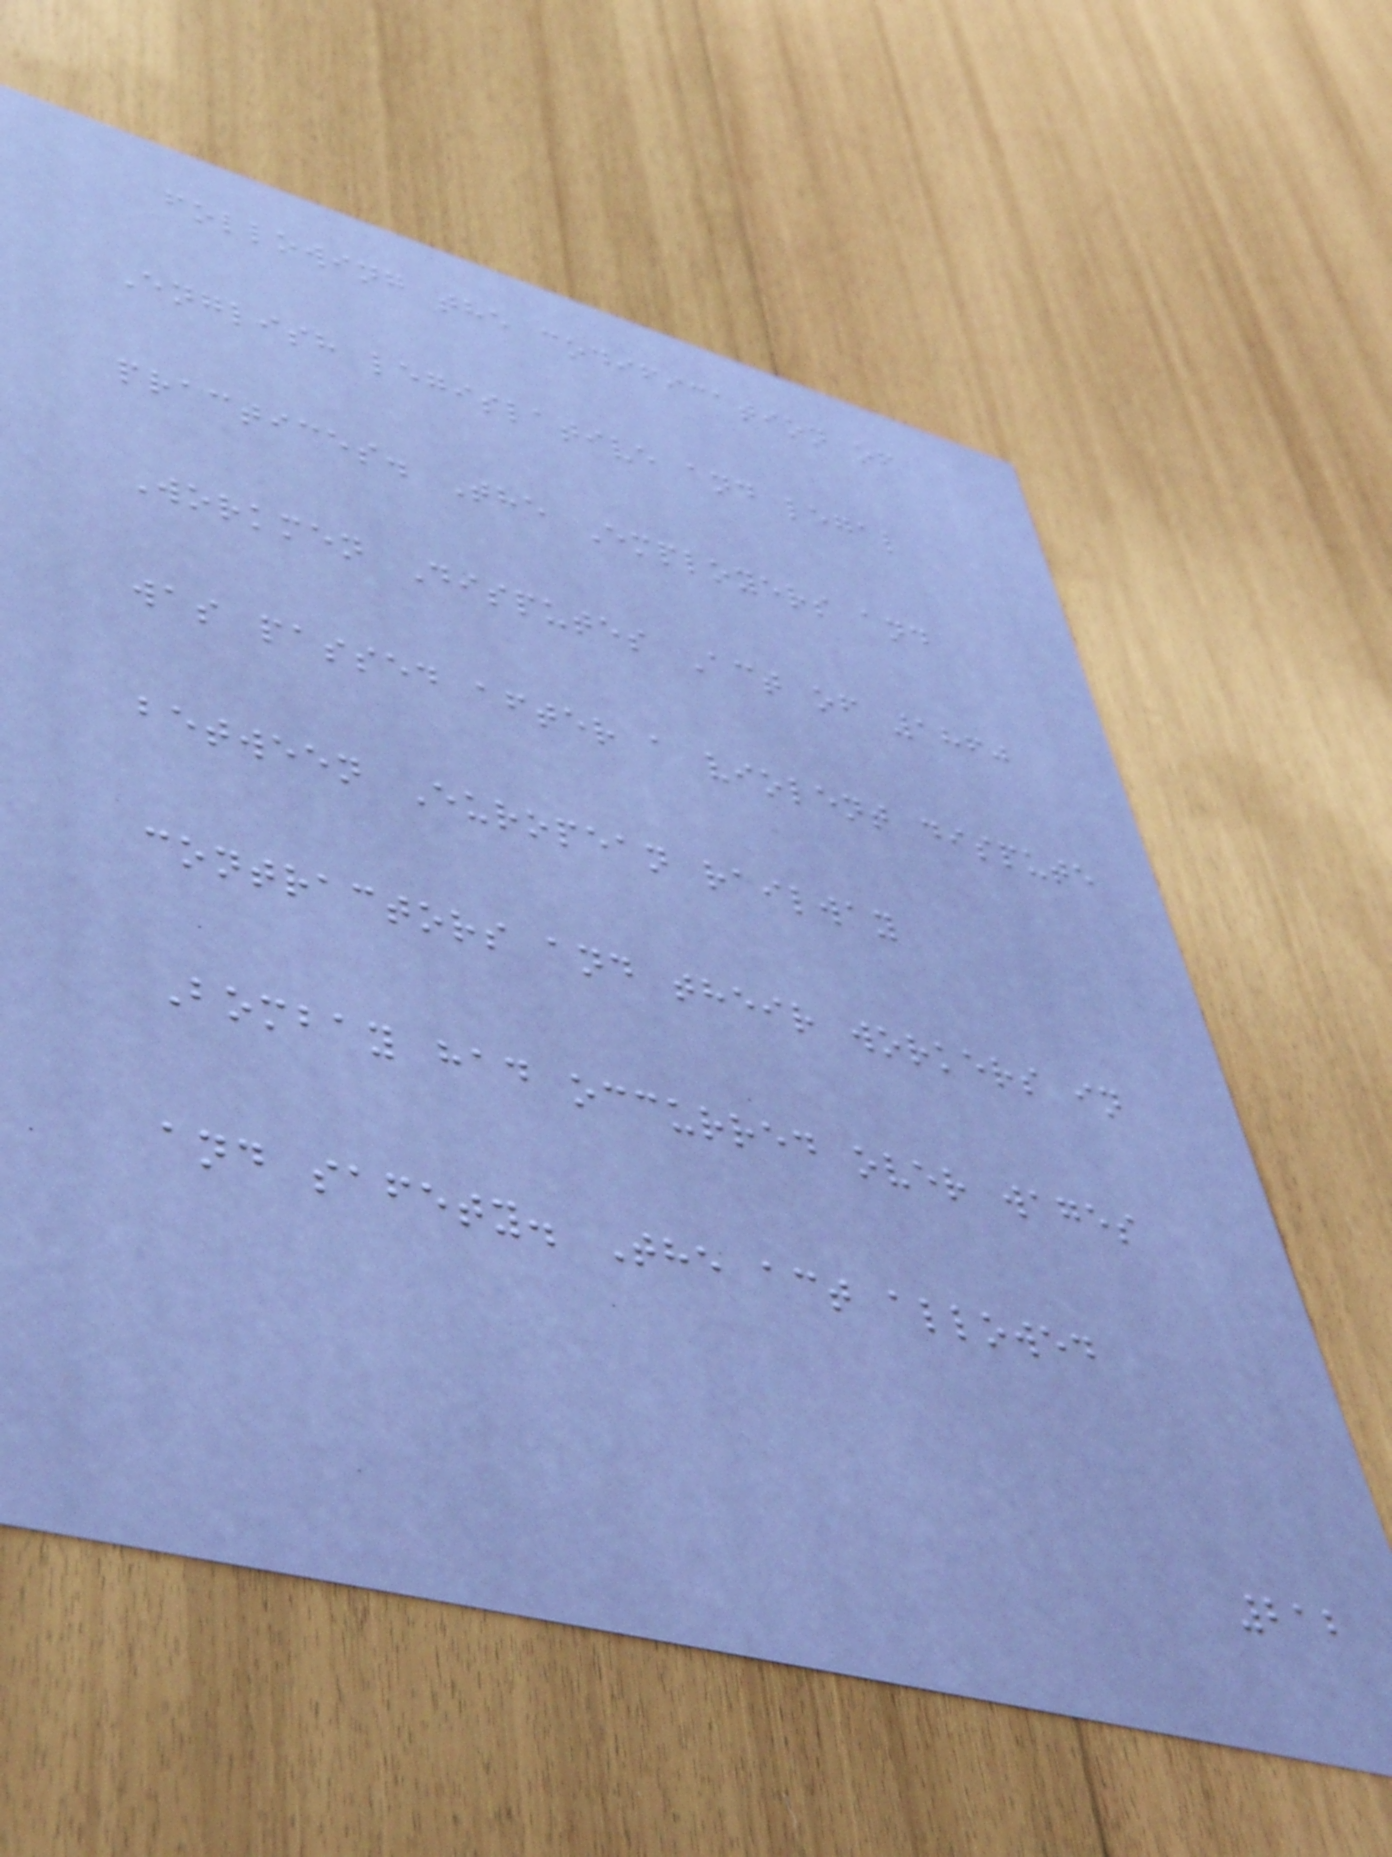following the codification of
English legislative and legal
practices. The Employers and
Workmen Disputes Act of 1860
was passed after a violent dispute
between European railway
contractors and their workers in
Bombay had occurred over wages
and safety. The act allowed
212
